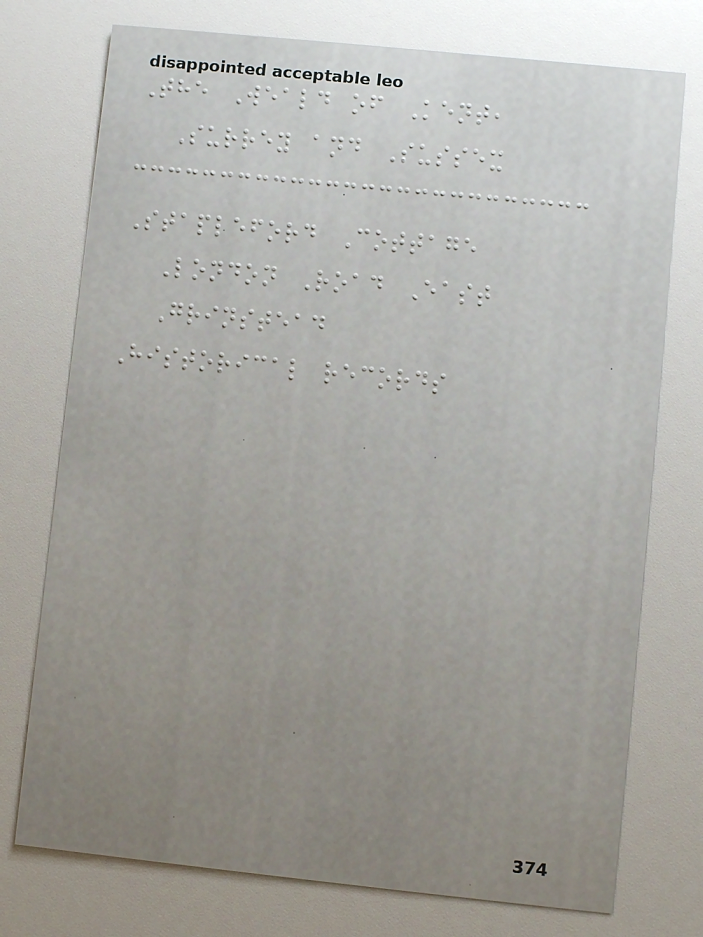The Weald of Kent,
Surrey and Sussex
Stapleford Cottage
London Road East
Grinstead
Historical records
